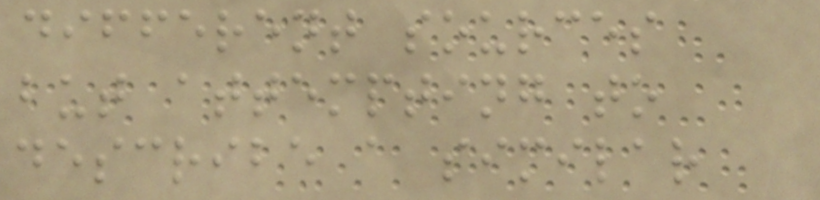different sources
but attempting to
describe a similar
